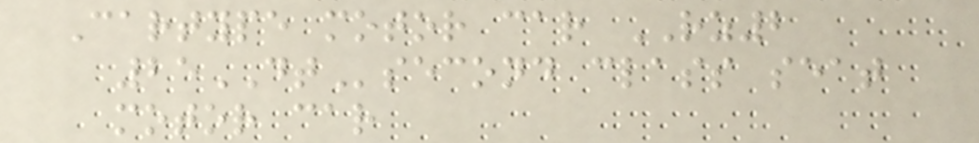Cartype motor car RZ2
25DTsecond class seat
motor car
